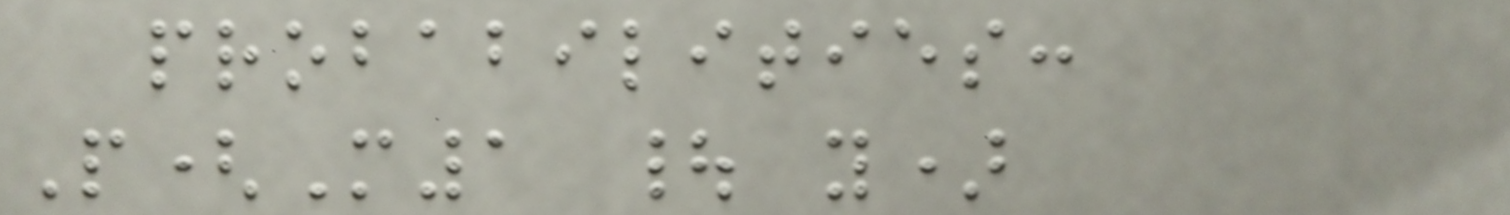probabilities:
P(M1 | y)
